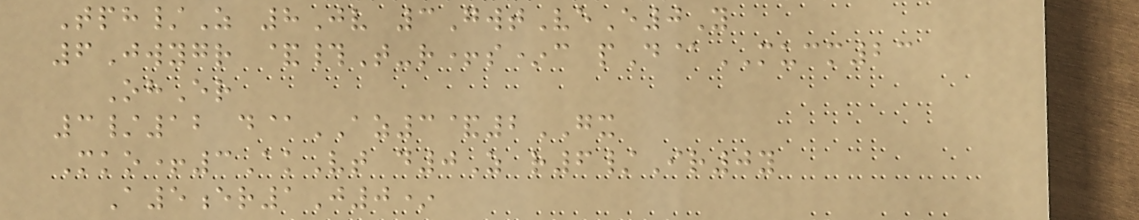Tph/Z 8Jv 3GwtVeE0Y
6Jwygr &#T-r+s*c pD@MUCM23
OhEr
3/12 d@AZ3&2GX
Mko+3AkVt d0Z r6/Ir0y
A5er1J0*
